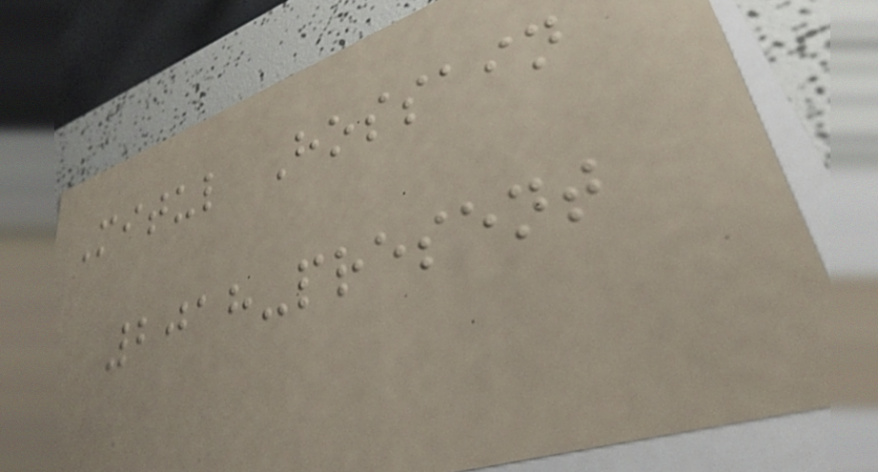Mitul Hossain
2018-present
